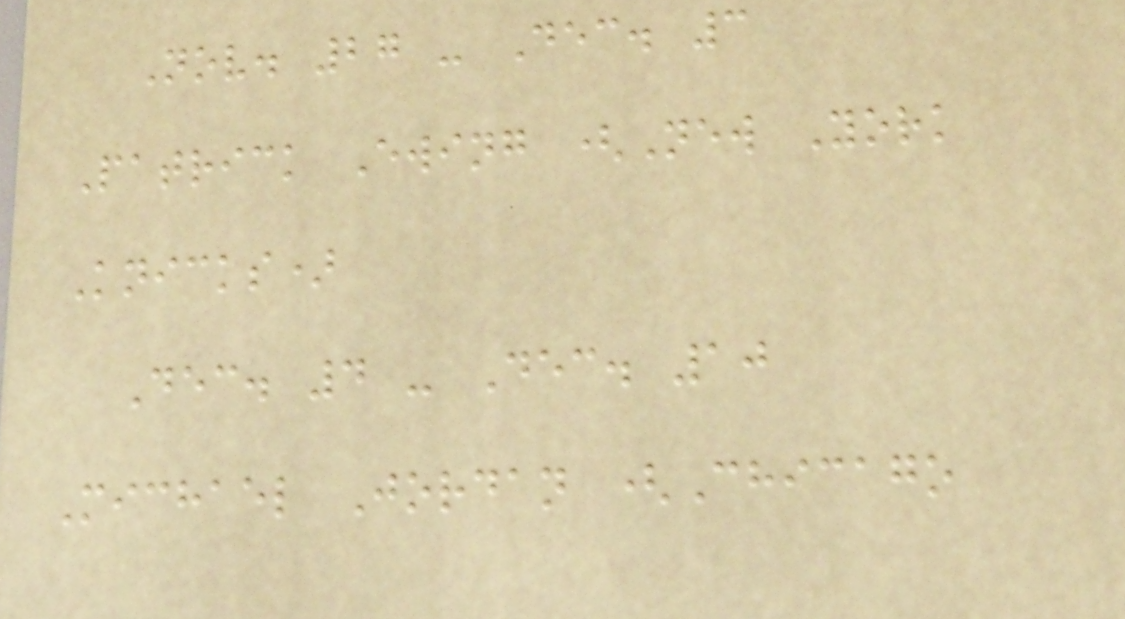Nov. 27 - Dec. 3
Patrick Ewing (New York
Knicks)
Dec. 4 - Dec. 10
Michael Jordan (Chicago
